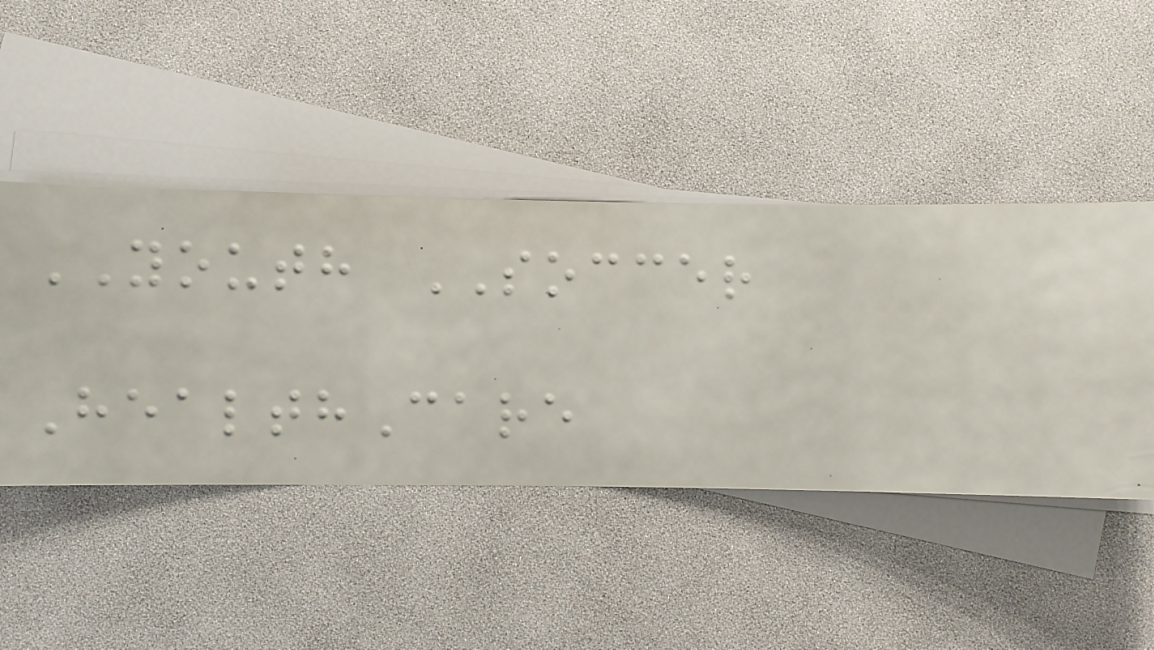YOUTH SOCCER
HealthCare
